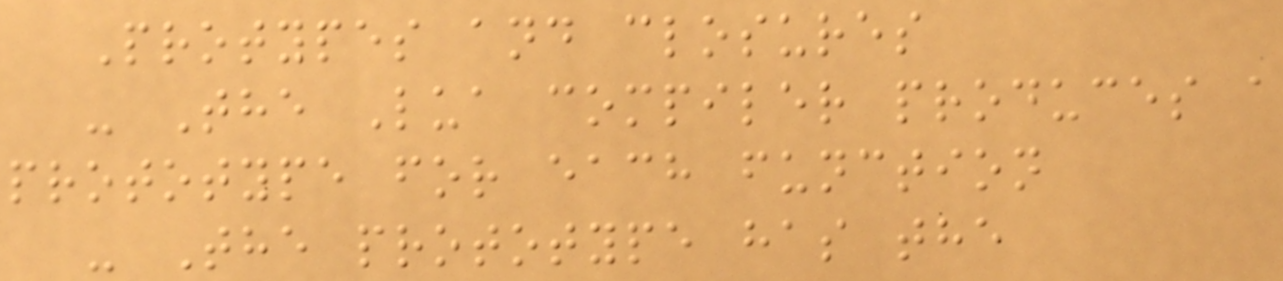Protypes and closures
- The Lua compiler produces a
prototype for each function
- The prototype has the
